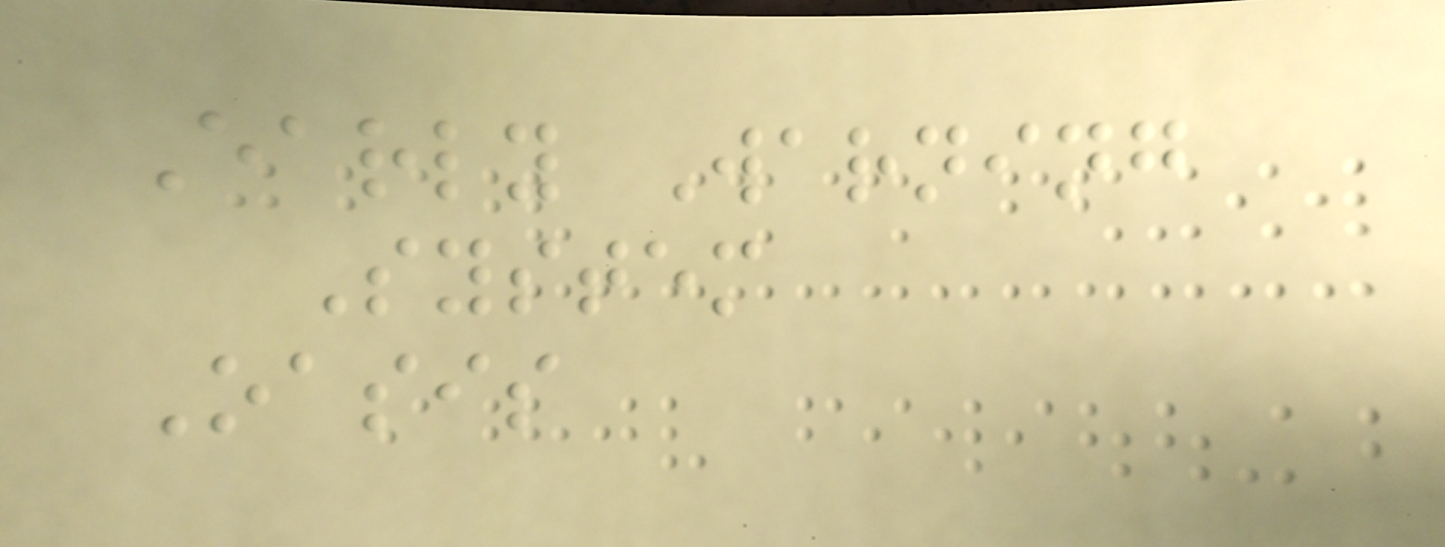Early Warning
System
Oasis
